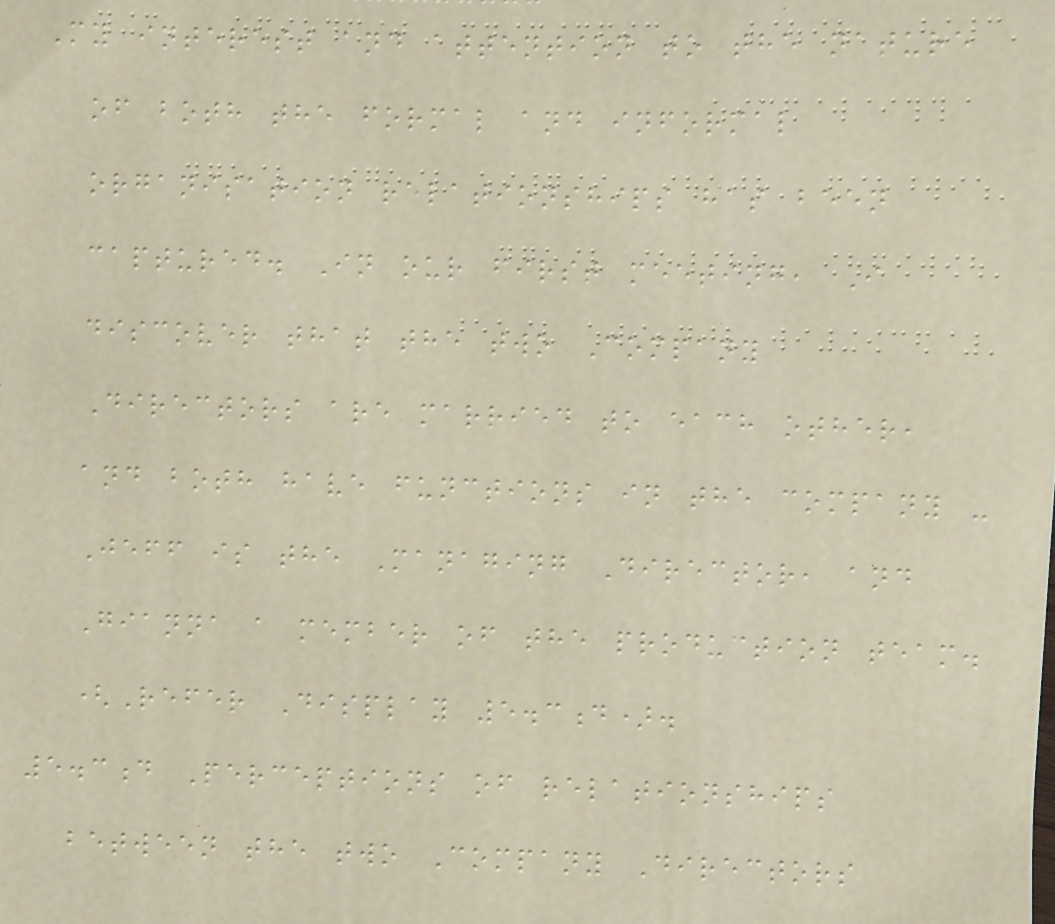My interest and attention to the nature
of both the formal and informal
organisation relationships has been
captured. In our first meeting, I
discover that the two Company
Directors are married to each other,
and both have functions in the company -
Jeff is the Managing Director, and
Gianna a member of the production team.
(Refer Display 5.3d).
5.3d Perceptions of relationships
between the two Company Directors
